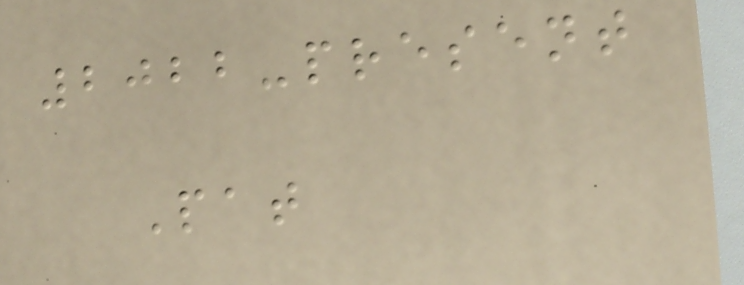2022-present
Pat
